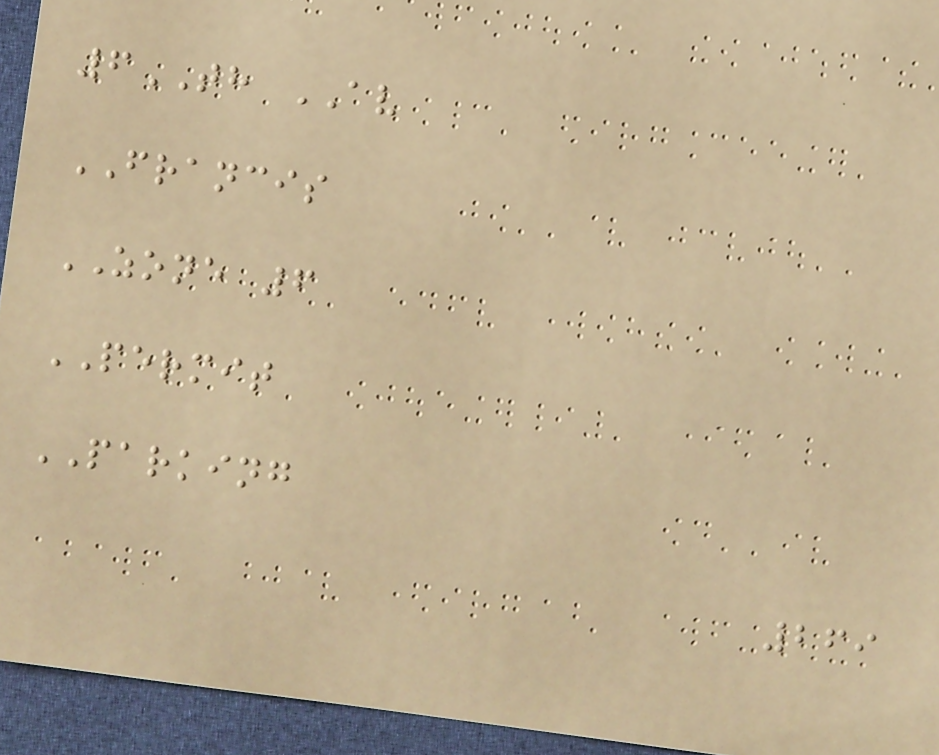6TH AV
FRANCIS
ZONE 6
PERMIT
PARKING
269
